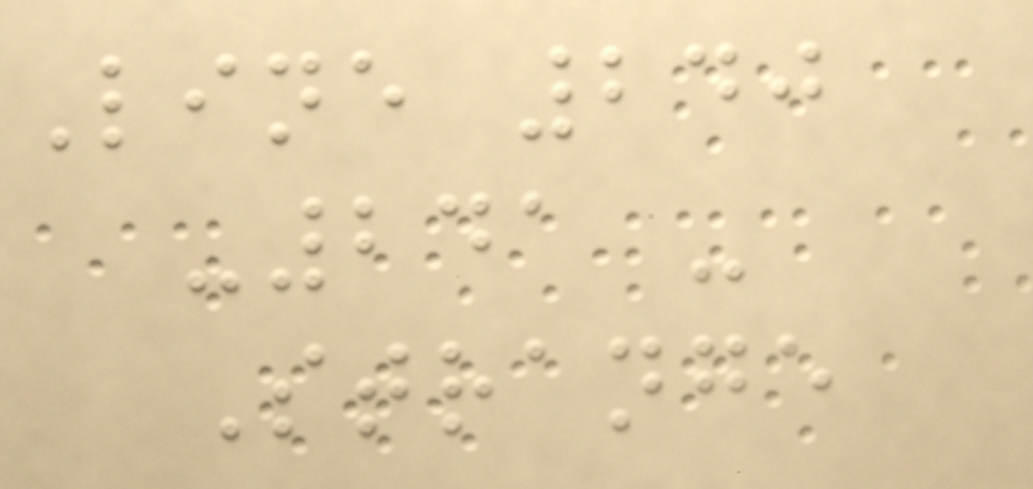Line 240
-241 -
Strange
